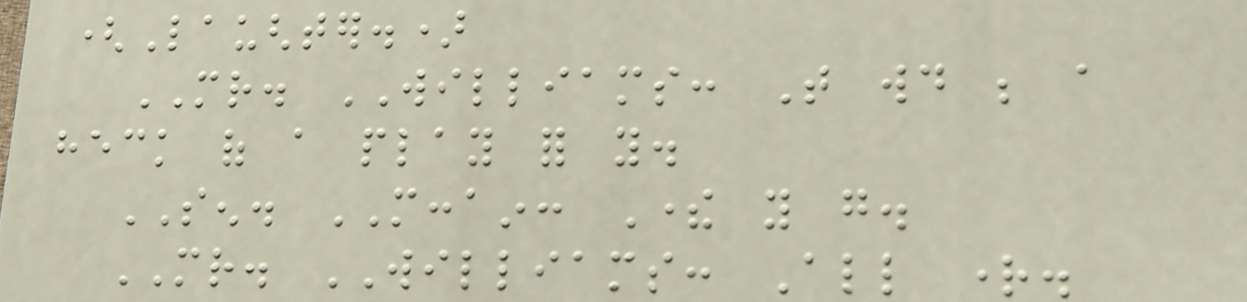(Laughter.)
MR. WILLIAMS: That would be a
heck of a play for you.
SEN. MCCAIN: There you go.
MR. WILLIAMS: All right.
